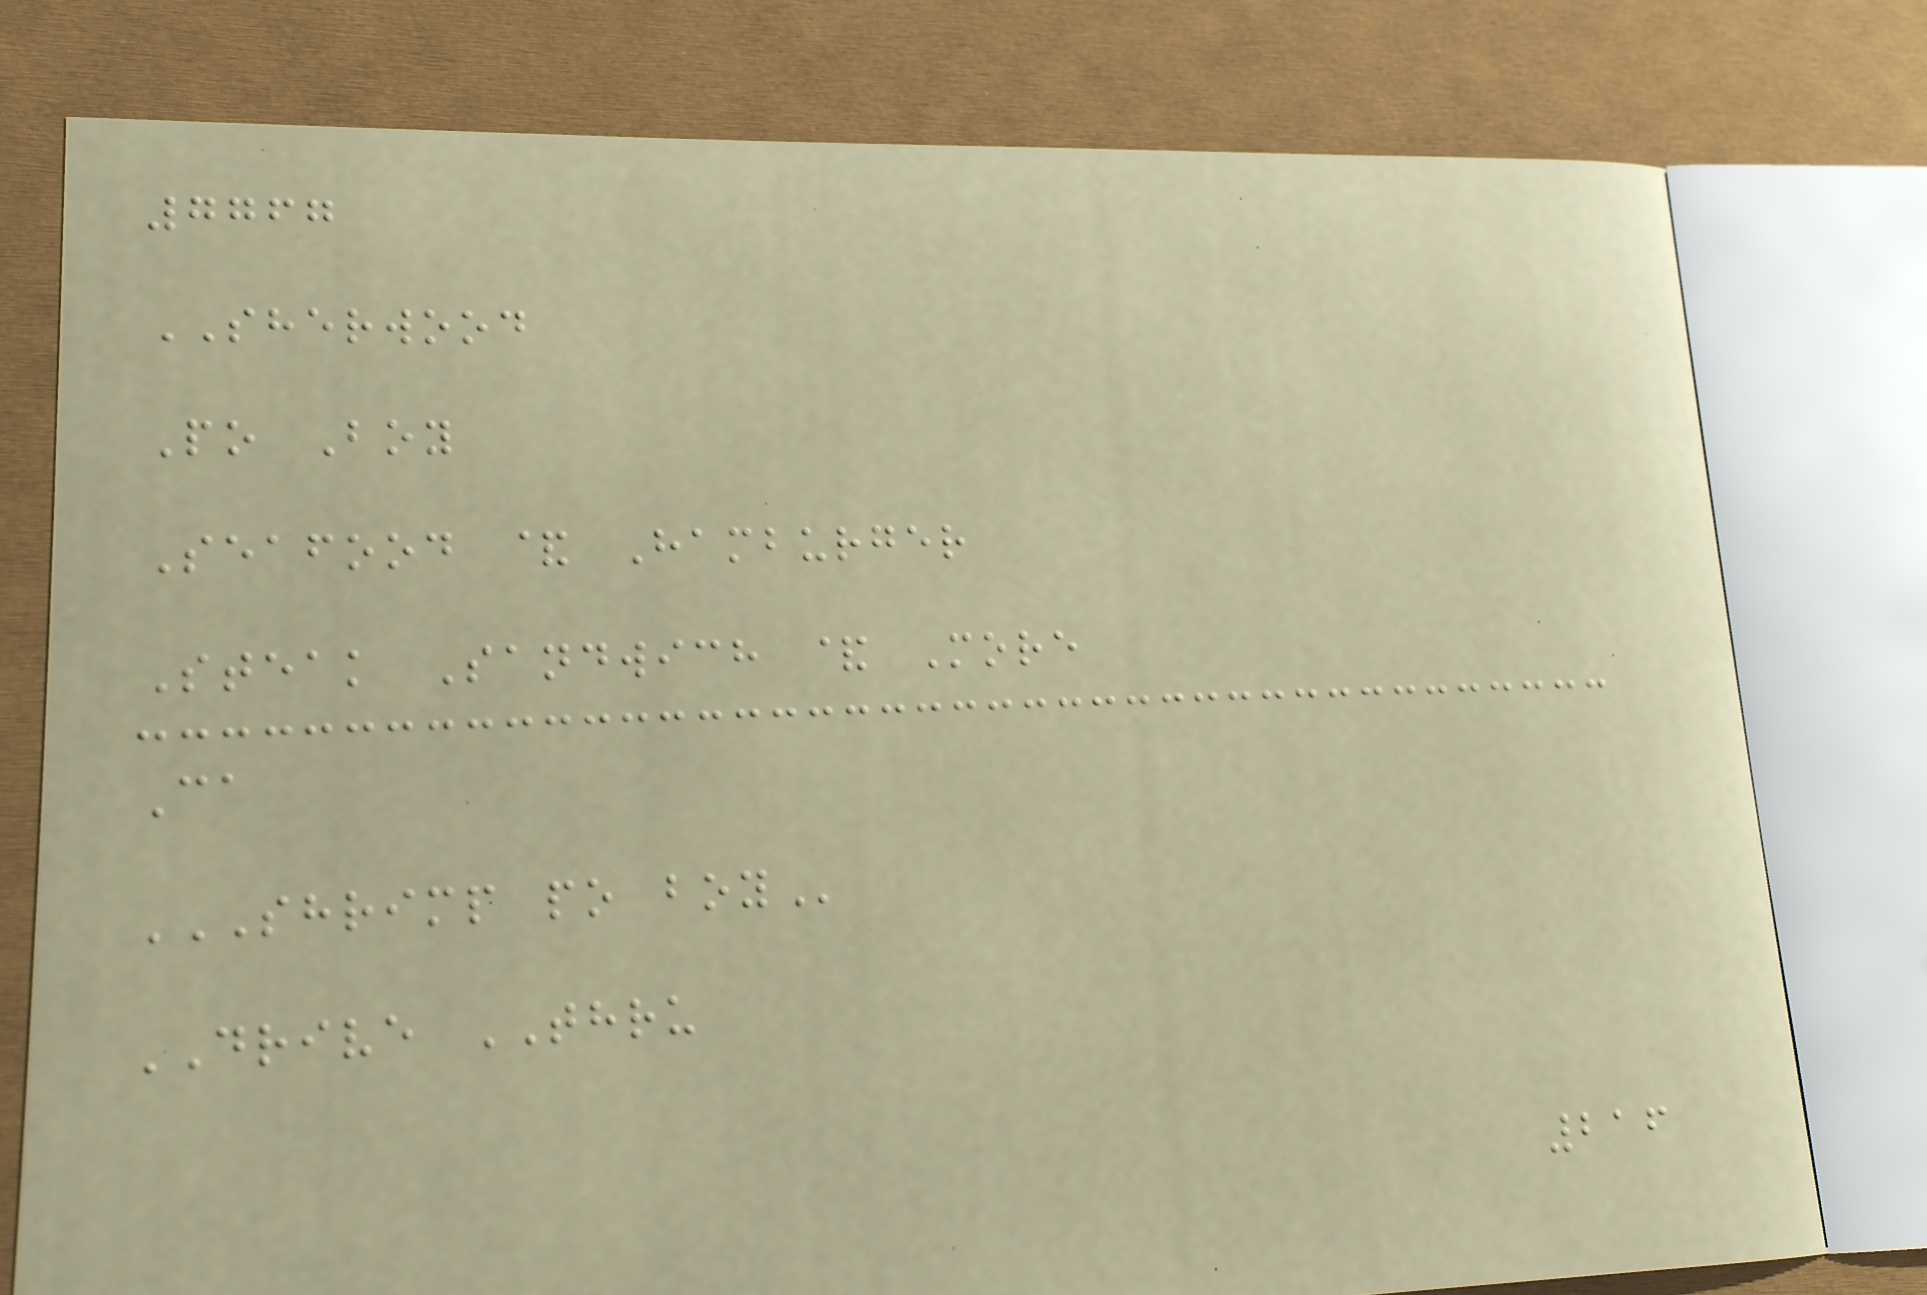7767
SHERWOOD
Po Boy
Seafood & Hamburger
Steak Sandwich & More
Ca
SHRIMP PO BOY
DRIVE THRU
216
